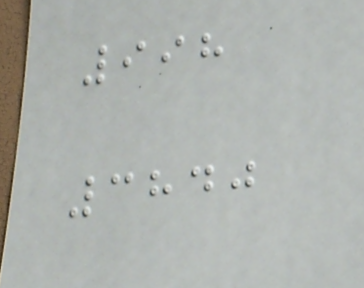998
3840
